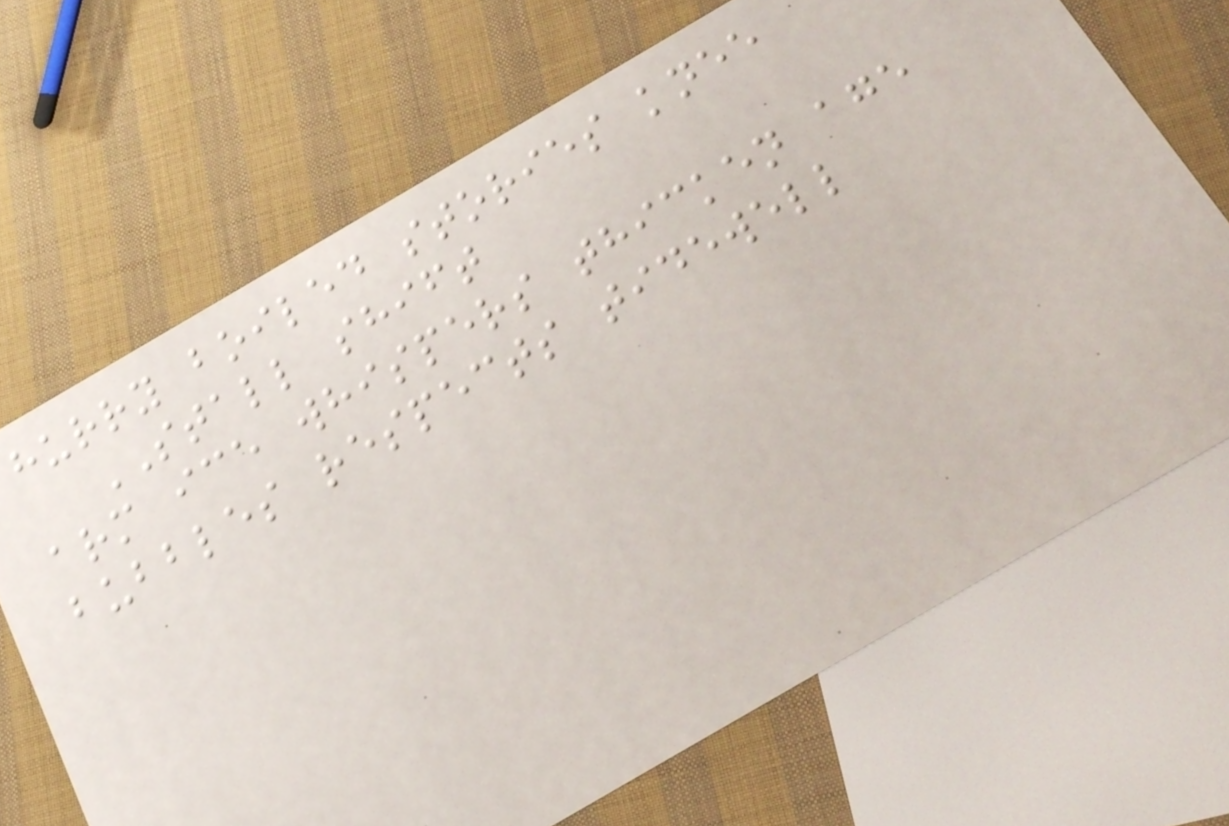hurry boiled stories knee
STALL shift
arm ice whispers thicken age
bubbles respects tidewell
